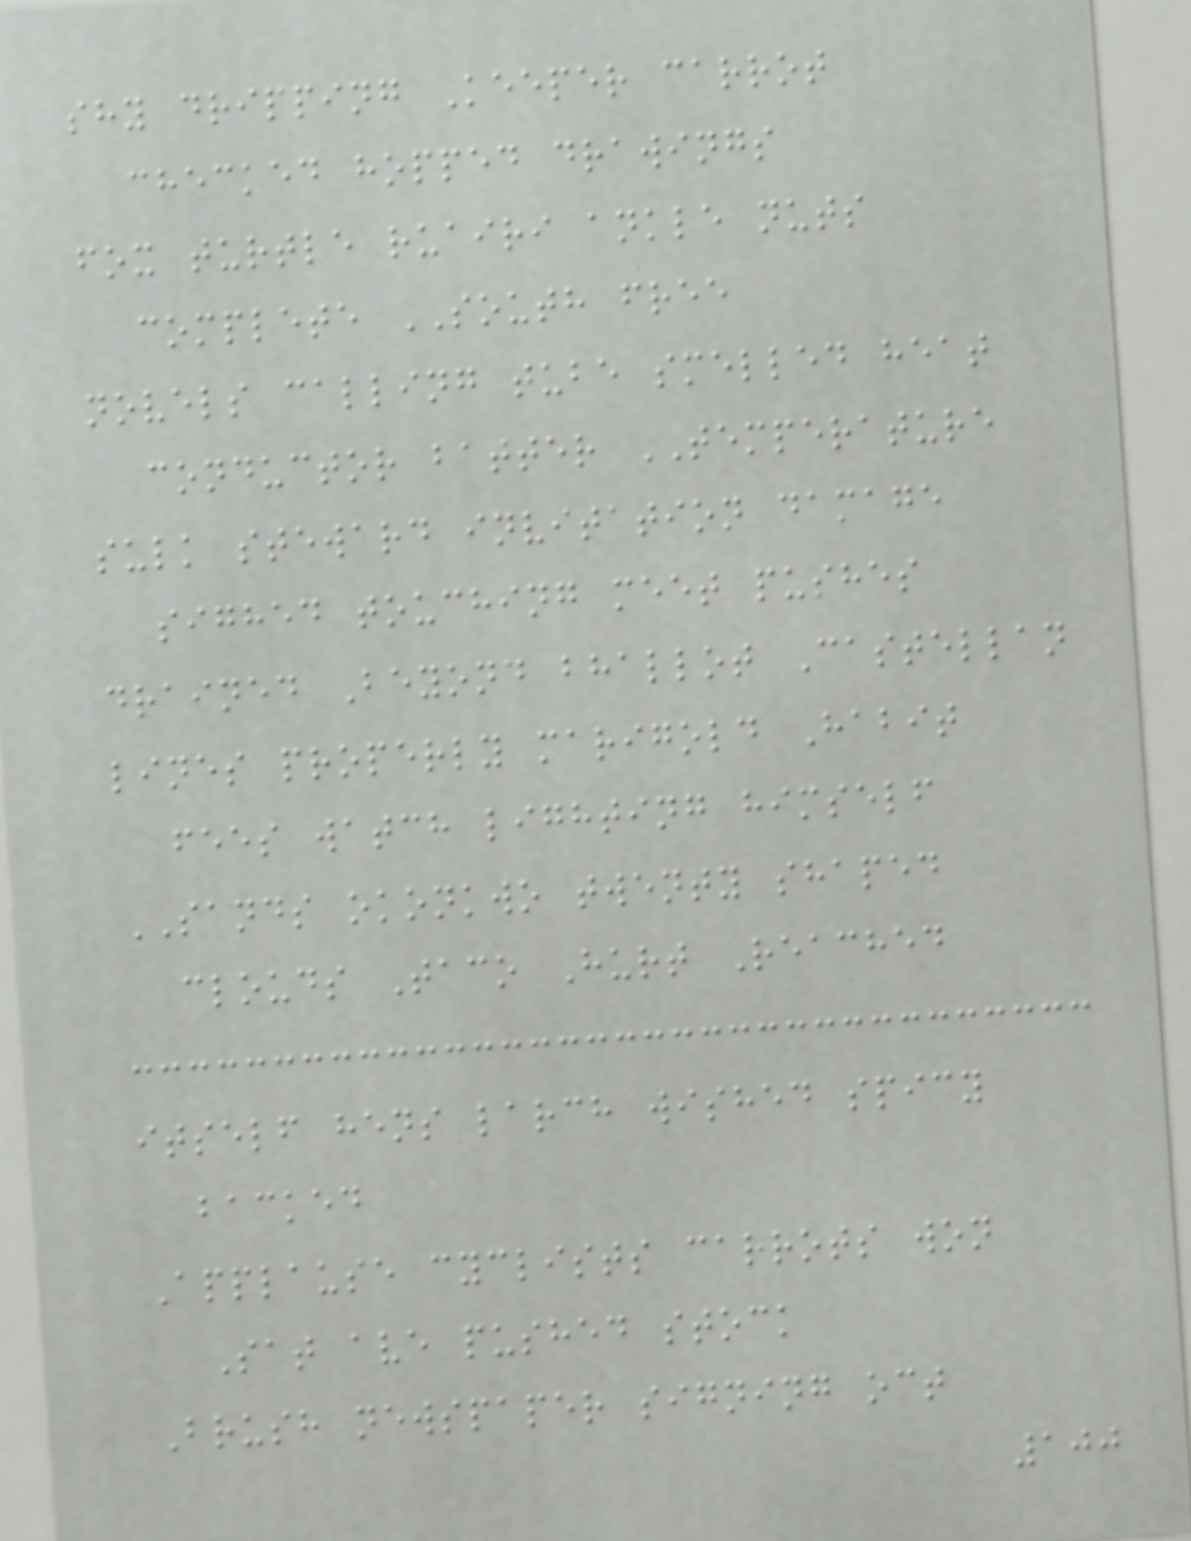shy dripping Keeper carrot
checked hopped drawings
fox turtle ruairi ankle nuts
complete SOUTH free
novels calling tube smelled heat
conductor batter TEMPERATURE
sulk steward invitation damage
sighed touching meet pushes
drained Beyond bhallot Castellan
lines properly marigold Habit
fees watch lighting himself
SANDS okonkwo twenty shaped
clouds Taco Hurt Reached
itself hens larch wished spicy
backed
Applause cyclists carrots won
Sat ave pushed stock
Brush newspaper signing oct
100
